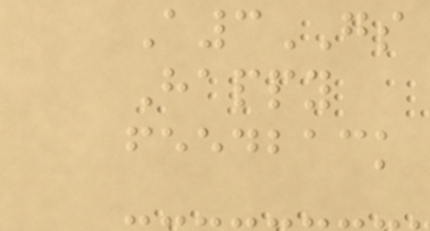A3GS
Happy
feedback
